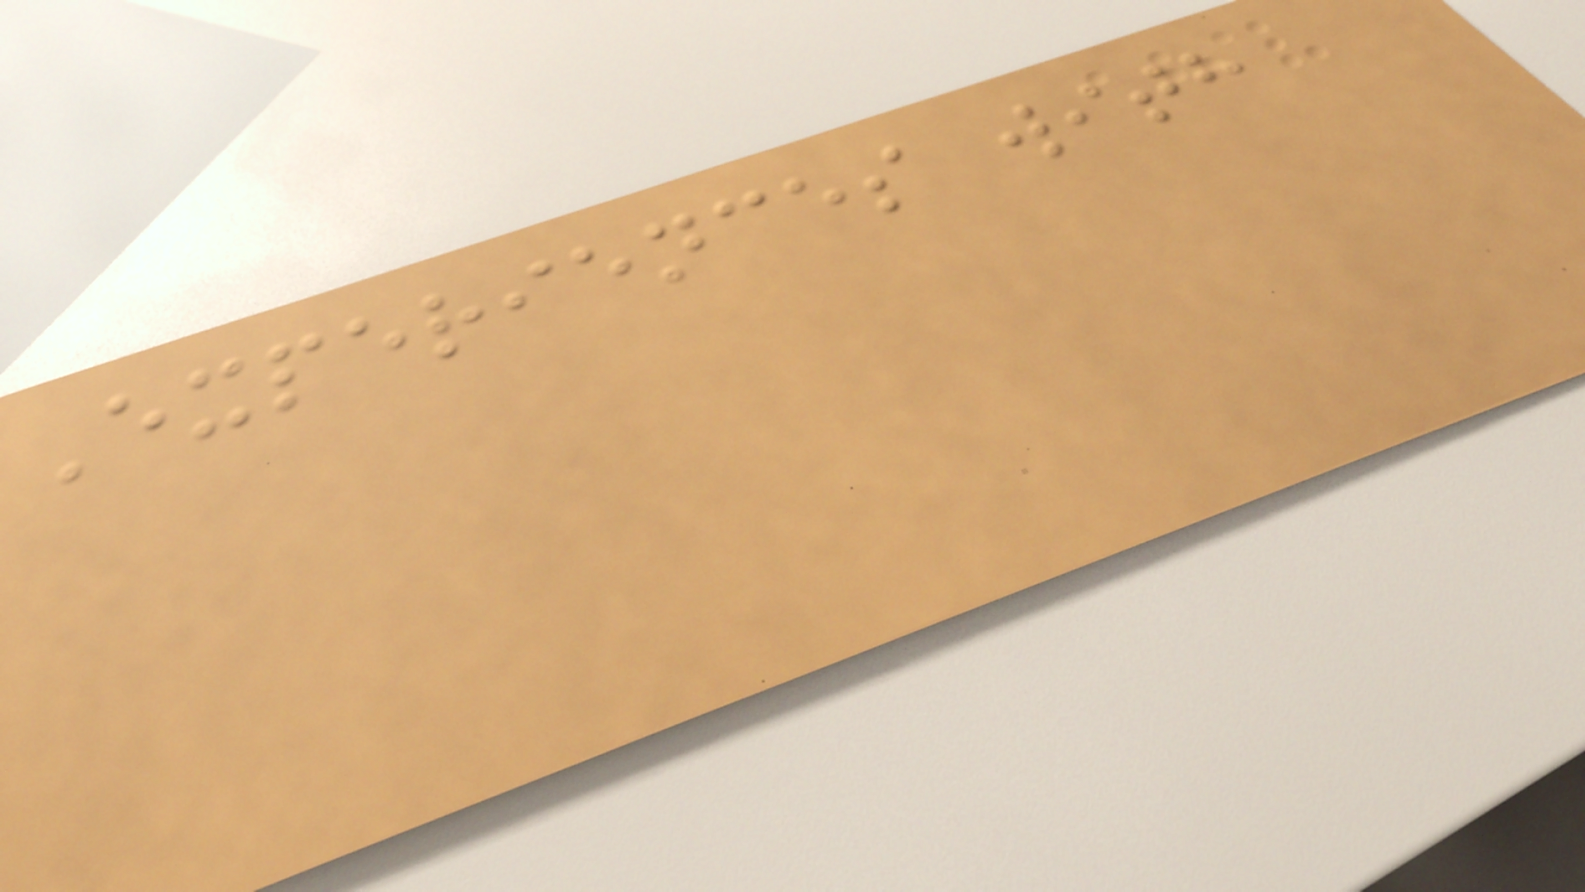Experiences with
